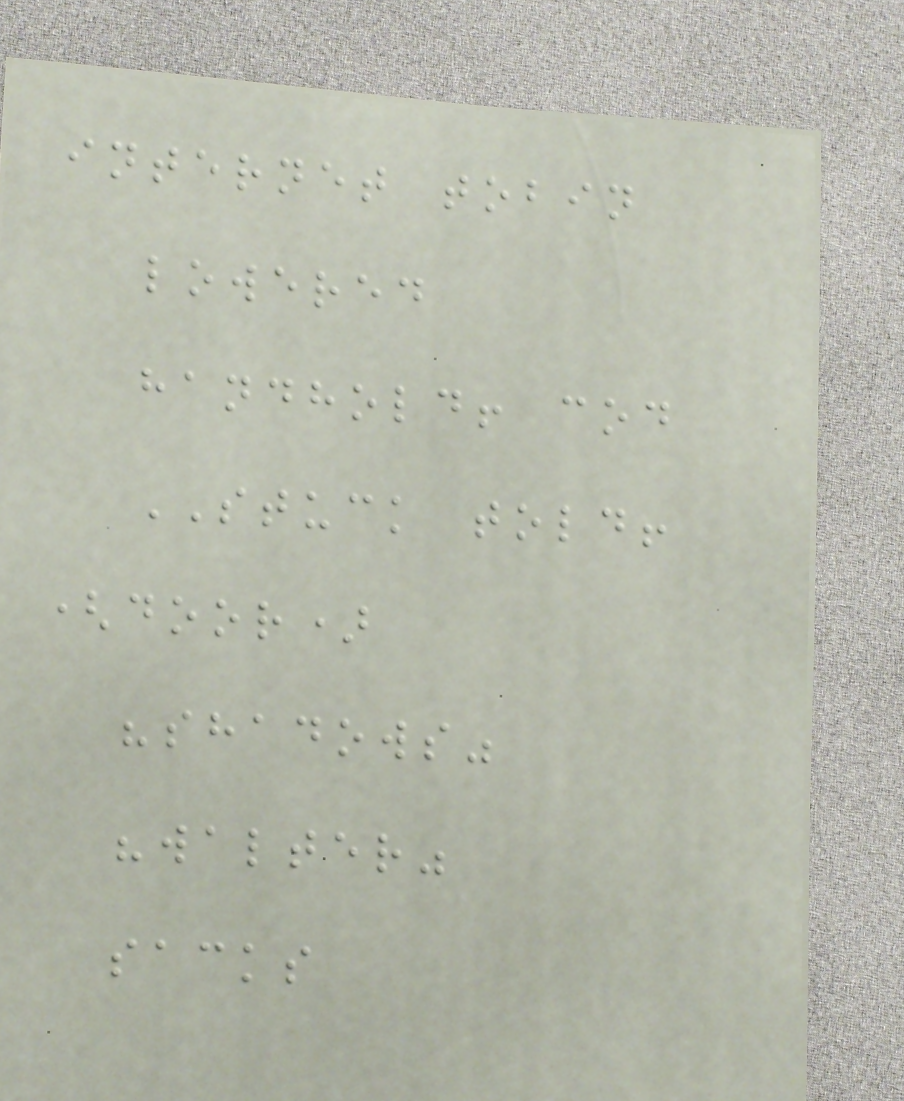internet tobin
lowered
handhold! cod
STUCK told!
(door)
"shadows"
"walter"
sacks
